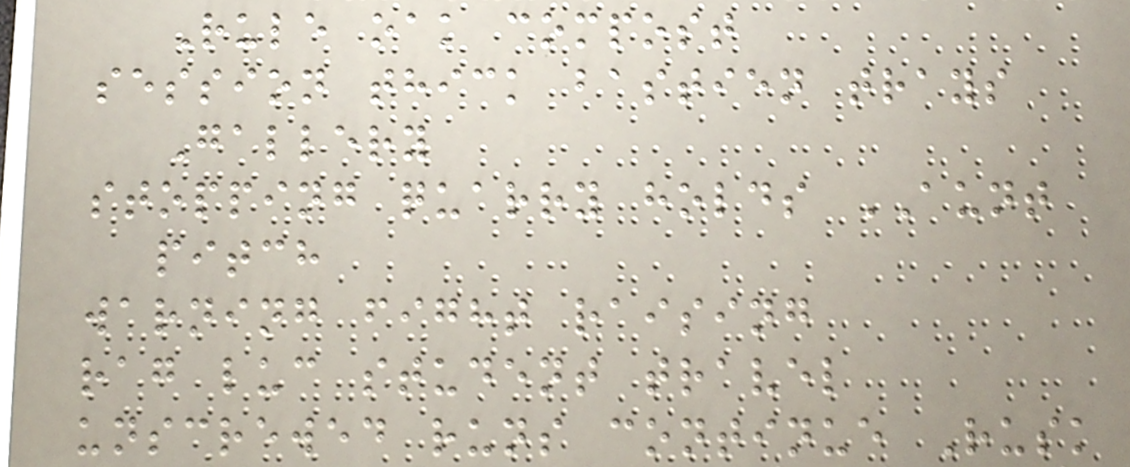Rule oak compost
session thick bastien trays
Gallery
stopping quarry holds AUNT
pitch
warning fight raising
rag luc student travel
unscrewed runs continue Rusk
